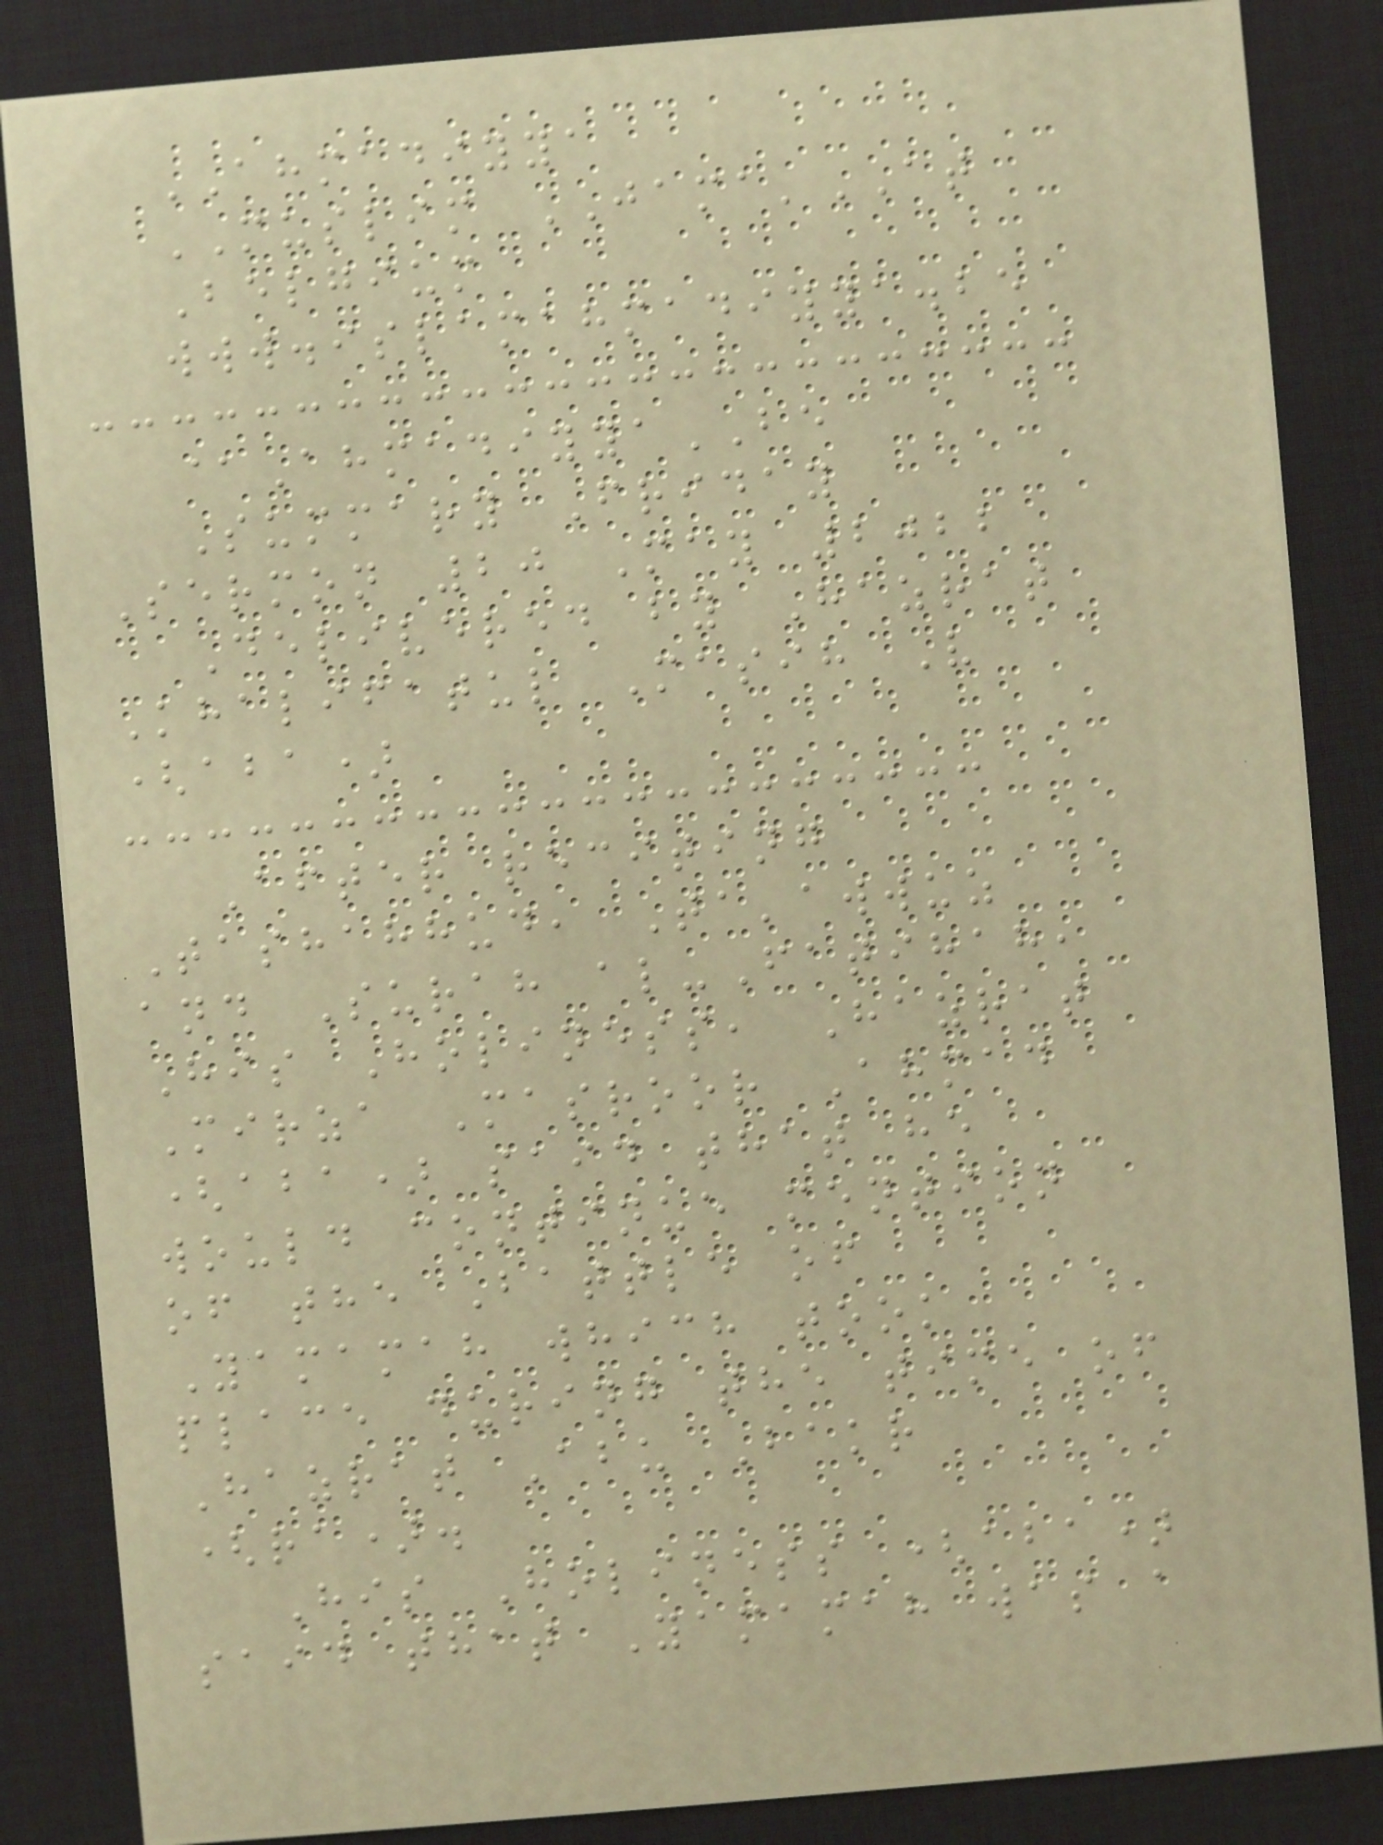AHMADIYYA
MUSLIM JAMA'AT
Belgium
www.islamahmadiyya.be
@AhmadiyyaBE
Summary Friday
Sermon 20 May 2022
Delivered by Hazrat
Khalifatul Masih V
(aba)
After reciting
Tashahhud, Ta'awwuz
and Surah al-Fatihah,
His Holiness, Hazrat
Mirza Masroor Ahmad
(aba) said that he
would continue mention
of the Battle of
Yamamah which took
place during the time of
Hazrat Abu Bakr
(ra).
His Holiness (aba)
said that Yamamah was a
